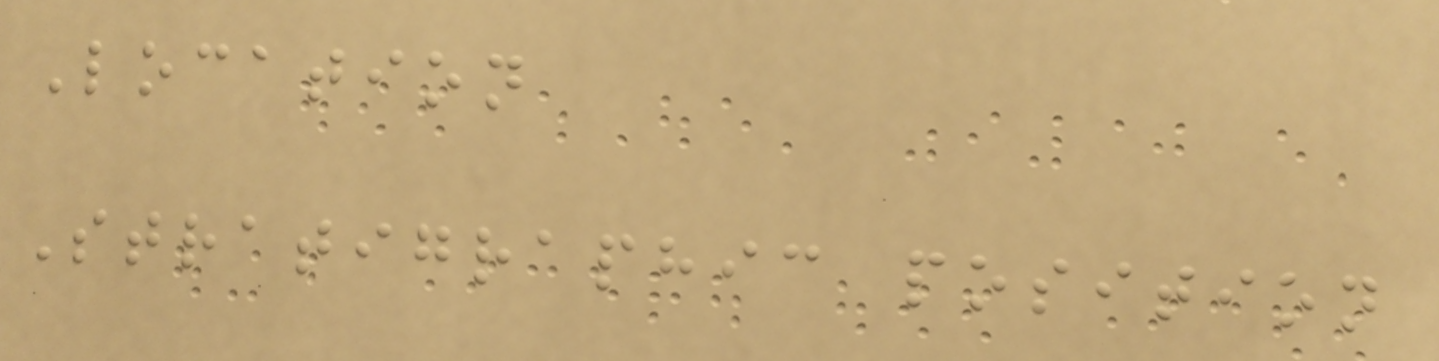Location
Stratigraphic position
